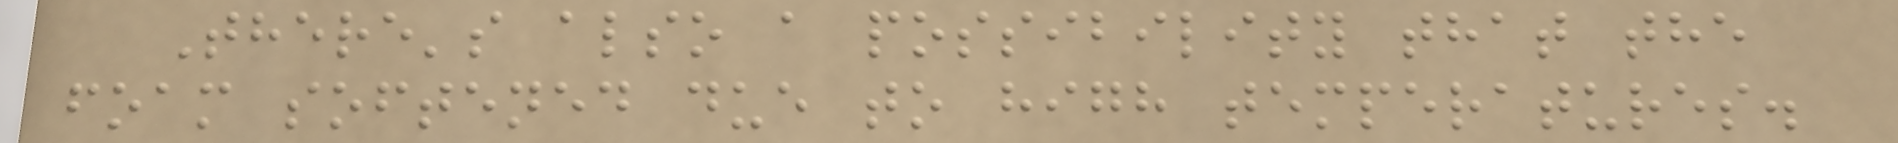There's also a possibility that the
foam softened due to high temperatures.
